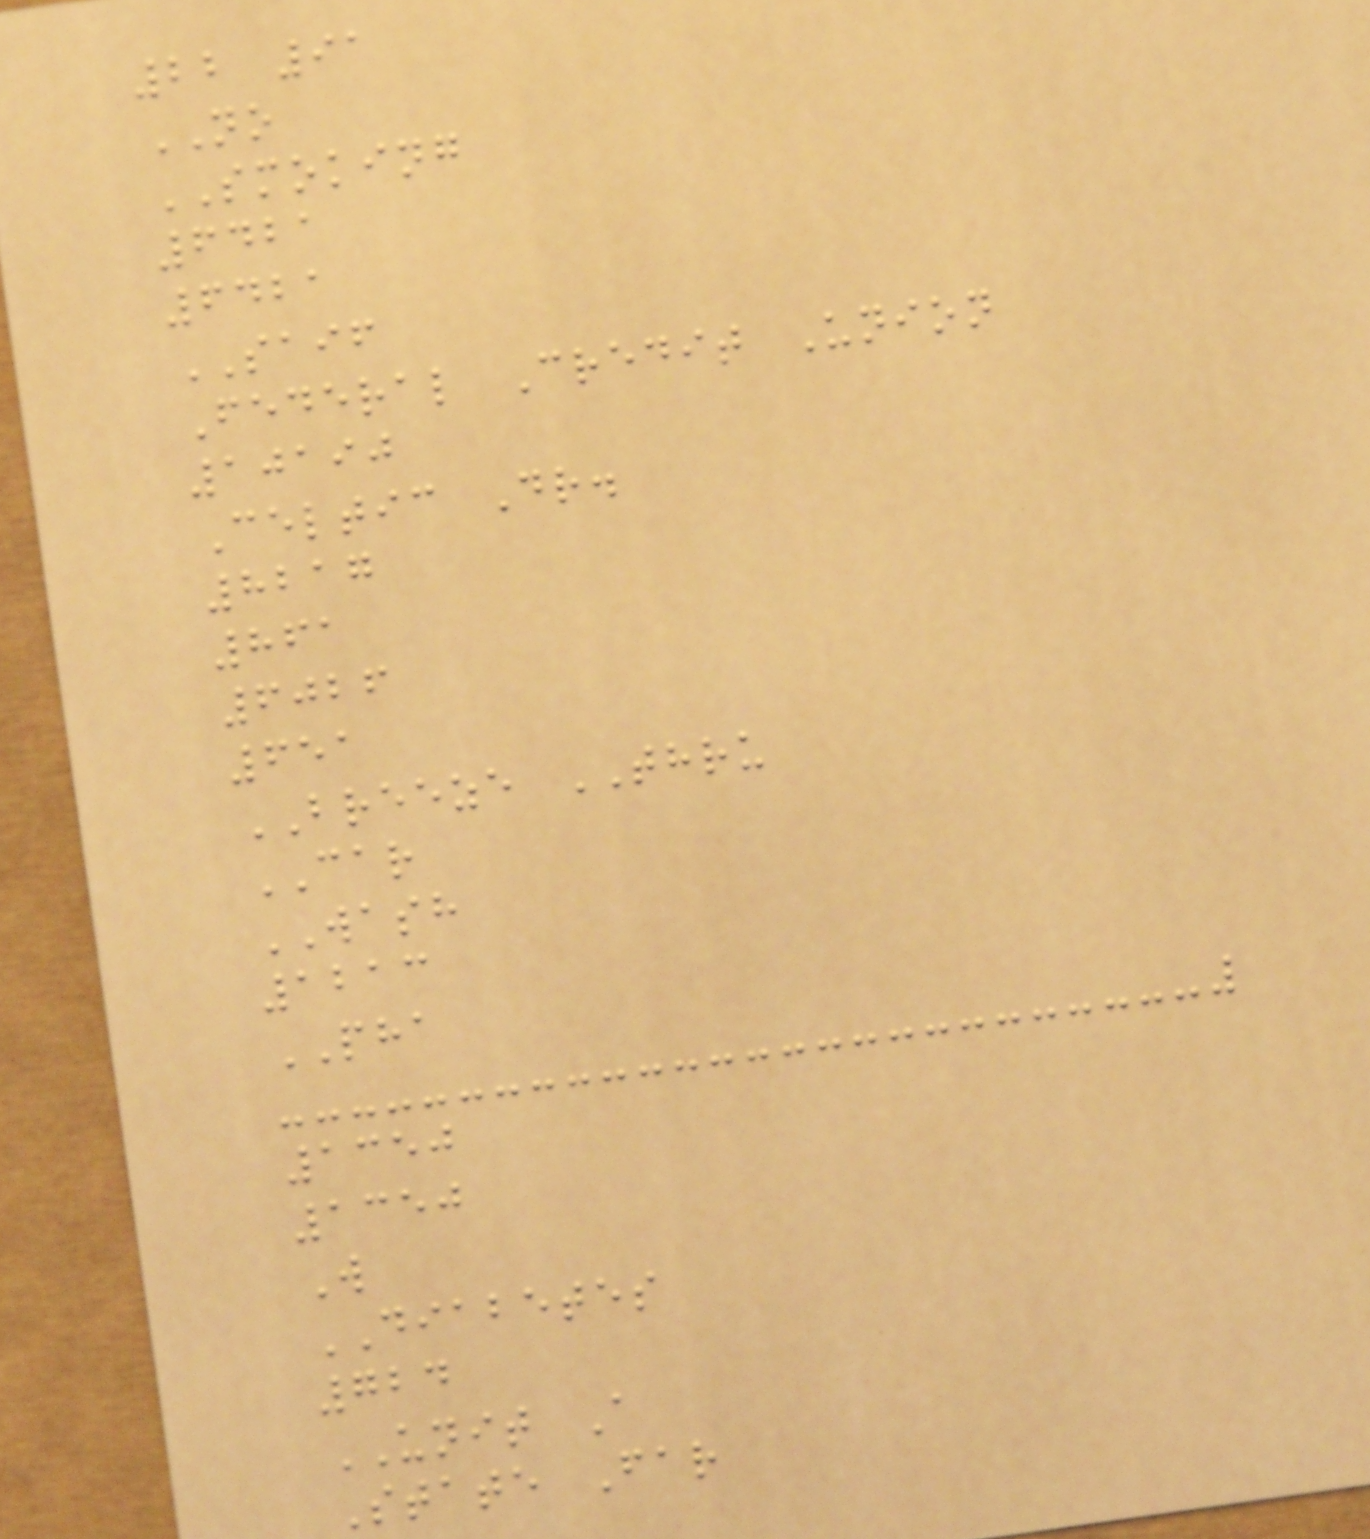22 91
NO
SMOKING
6421
6421
SAIF
Federal Credit Union
10190
Celtic Dr.
8217
861
6026
651
BREEZE THRU
CAR
WASH
1213
PHA
1350
1350
W
DIABETES
724
UNIT A
State Far
